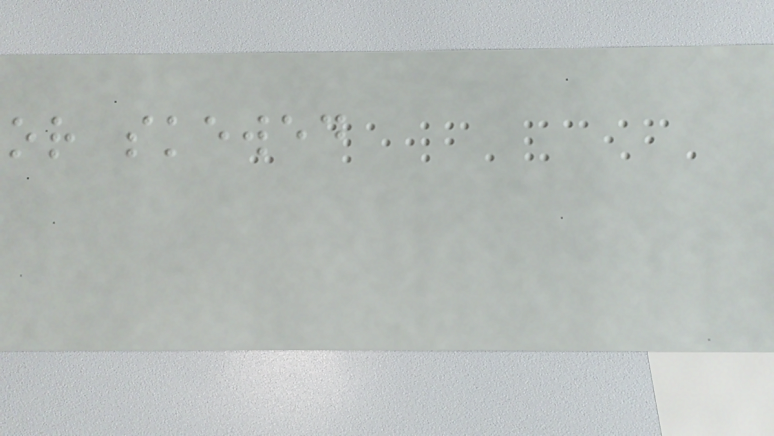or skewed
